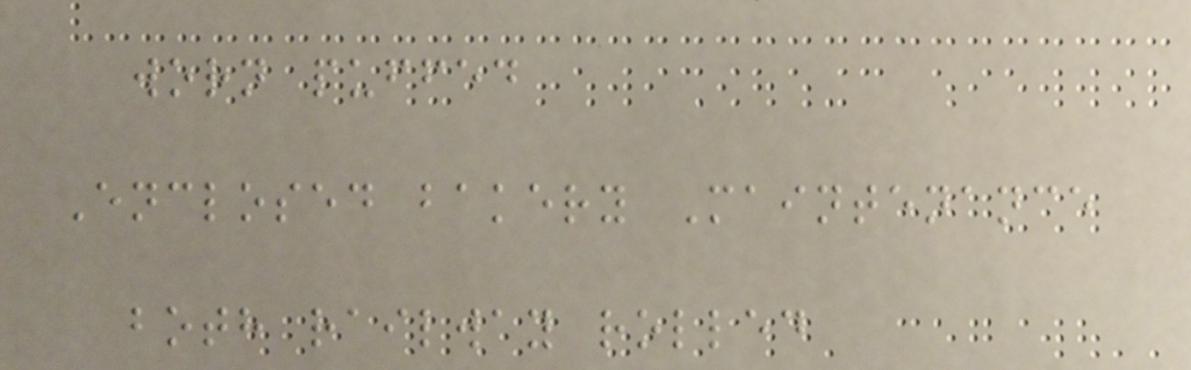worn puffed
Enclosed bakery Maintenance
both railway rolled
